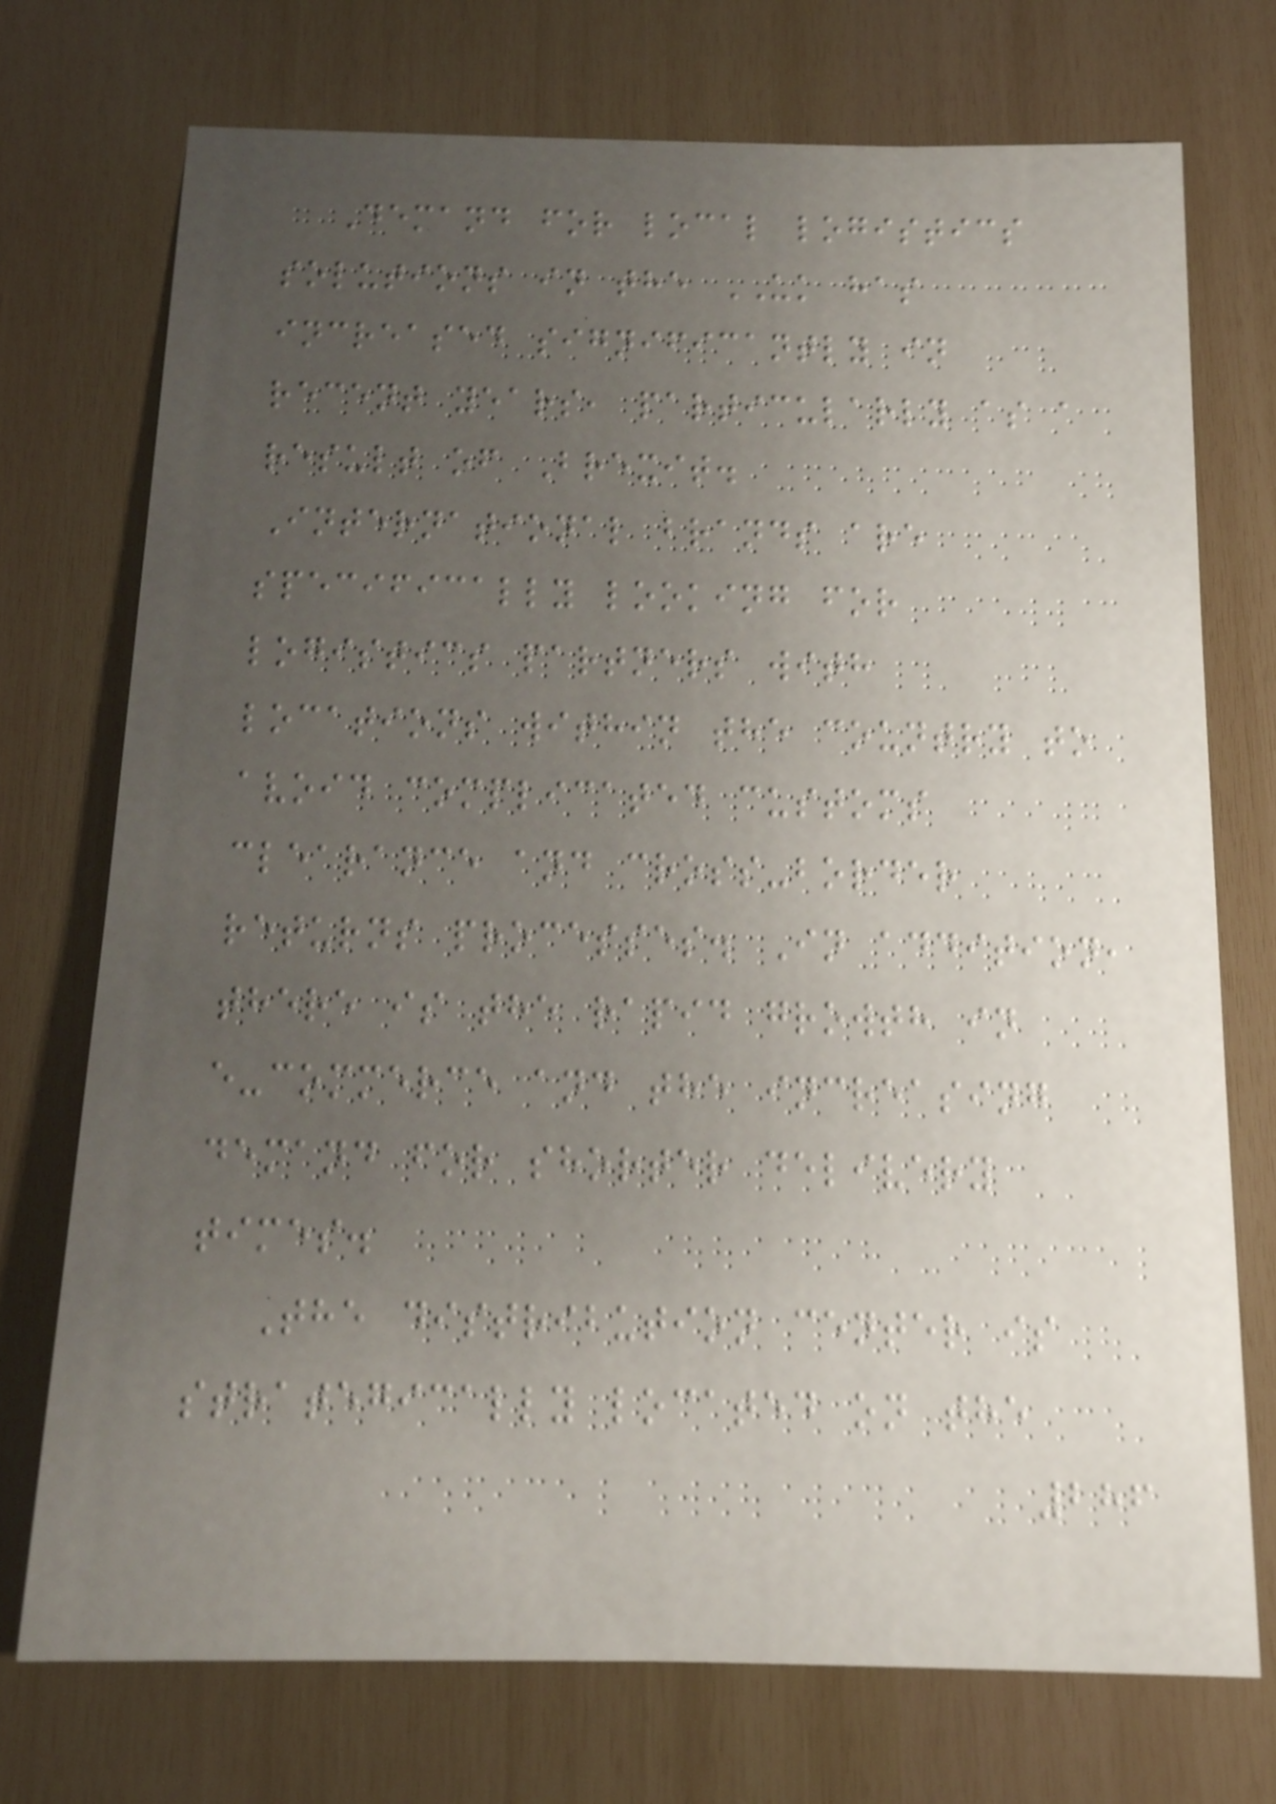Demand for local logistics
solutions in the UK has
increased significantly in
recent years, particularly as a
result of Brexit.
International brands are
specifically looking for
logistics partners with
locations within the country to
avoid complicated customs
clearance and cross-border
returns processes. In addition,
there is the rapid growth in
e-commerce and the increasing
demand for shorter delivery
times.
The distribution center is
strategically located on the
286
